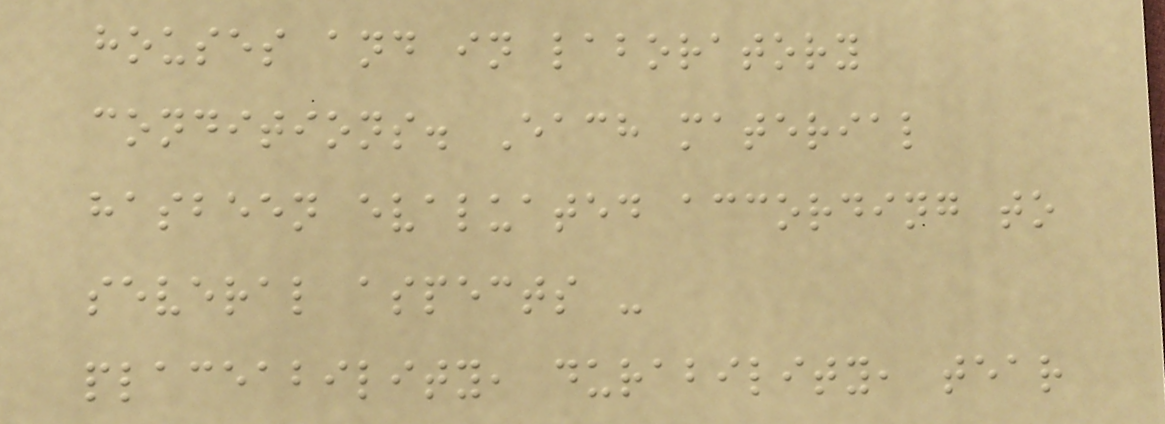houses and in laboratory
conditions. Each material
hasbeen evaluated according to
several aspects -
placeability, durability, tear
